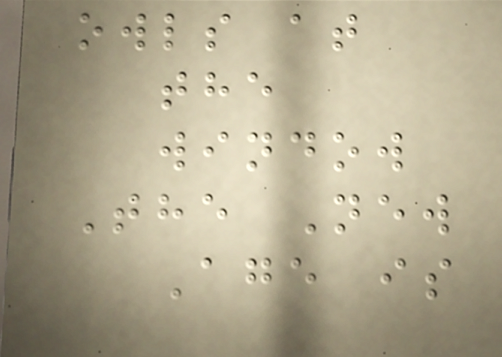owls at
the
window
The New
Age is
